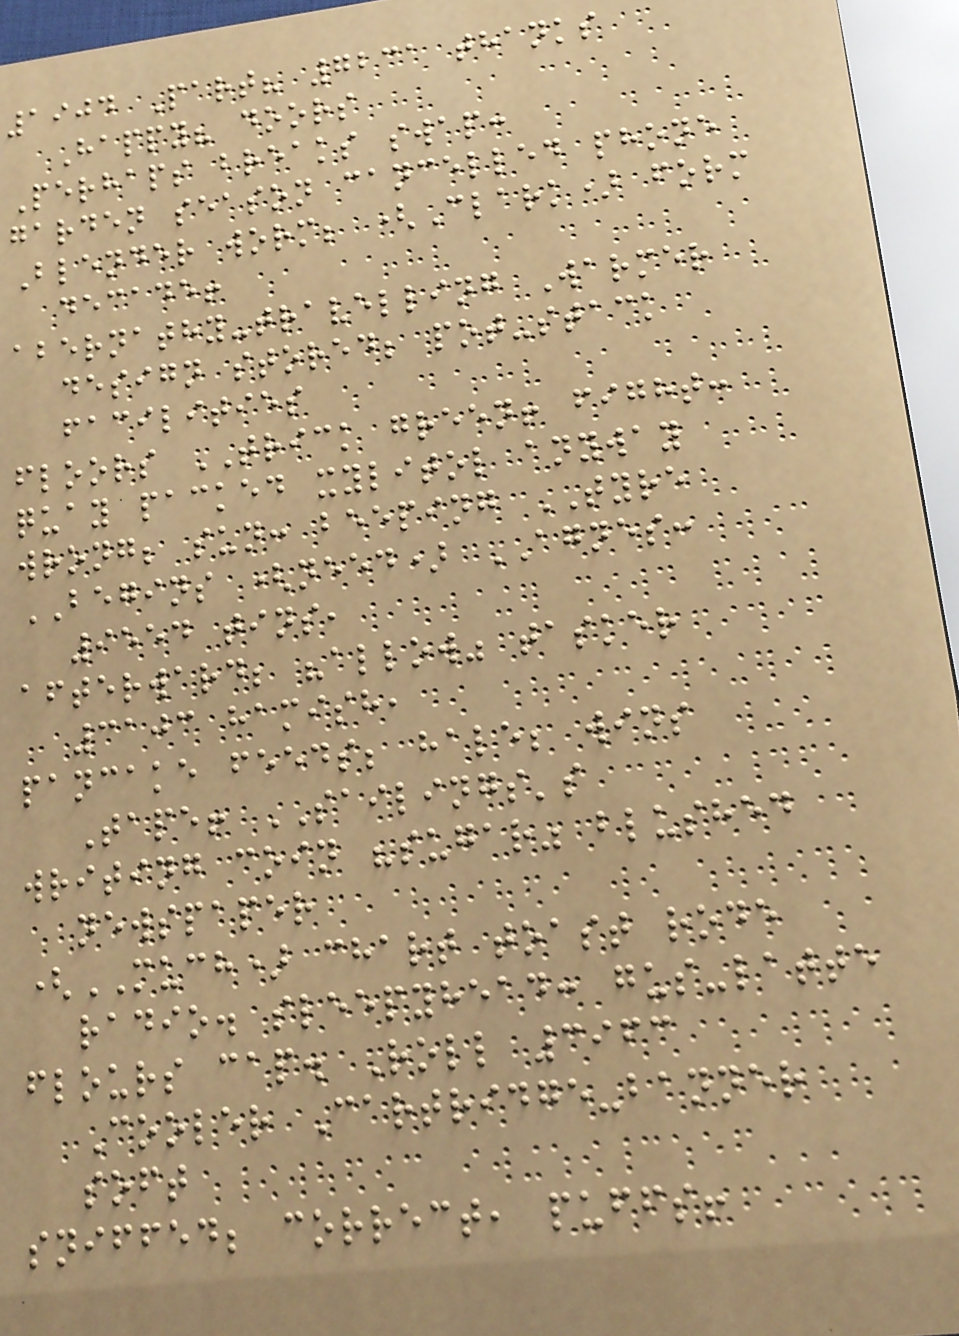1904 Part? 7231 thanks
Happy? doors
Perhaps breaks swap:
garden season cancelled phone
Blender worm; (Clark) form
decade!
abernathy-travelling Warmer
design stored; pot-stack
facilities
floors TRICK green! fight:
quay packed xylitol anyway
wrong; sun: beeping TYRE
BEGINS (need) AGNES:
9554 tins,
afterward; "allow" tasker
3103 hamish,
pancake feeds; hale; wins
Tape! SAILINGS's
writing coin "sugar" blushed
newspaper
(MUCH) chart toast rode
radio. sleepyhead: gus-latte
flours cap. Roll 3963
Cooler Cartridge-banner
soft
sniffed; correct, puffs!
